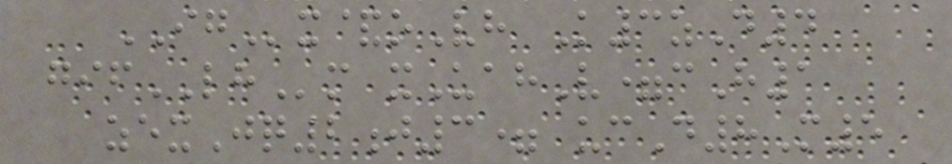IGx&oVh K3zD4
gifLHm xUahV=cH1
zexJq2j3= ucD8M5
